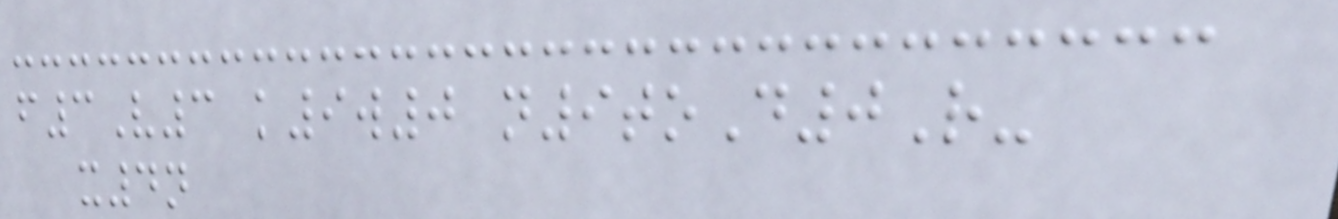f3V3 k9w0 n9toD0R-
x4n
